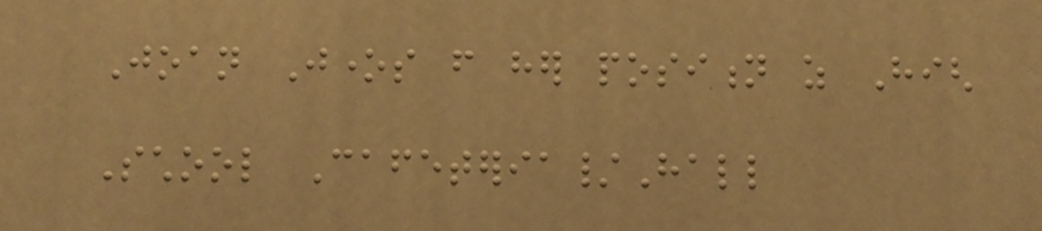Joan Jones from her position as High
School Cafeteria/Hall
